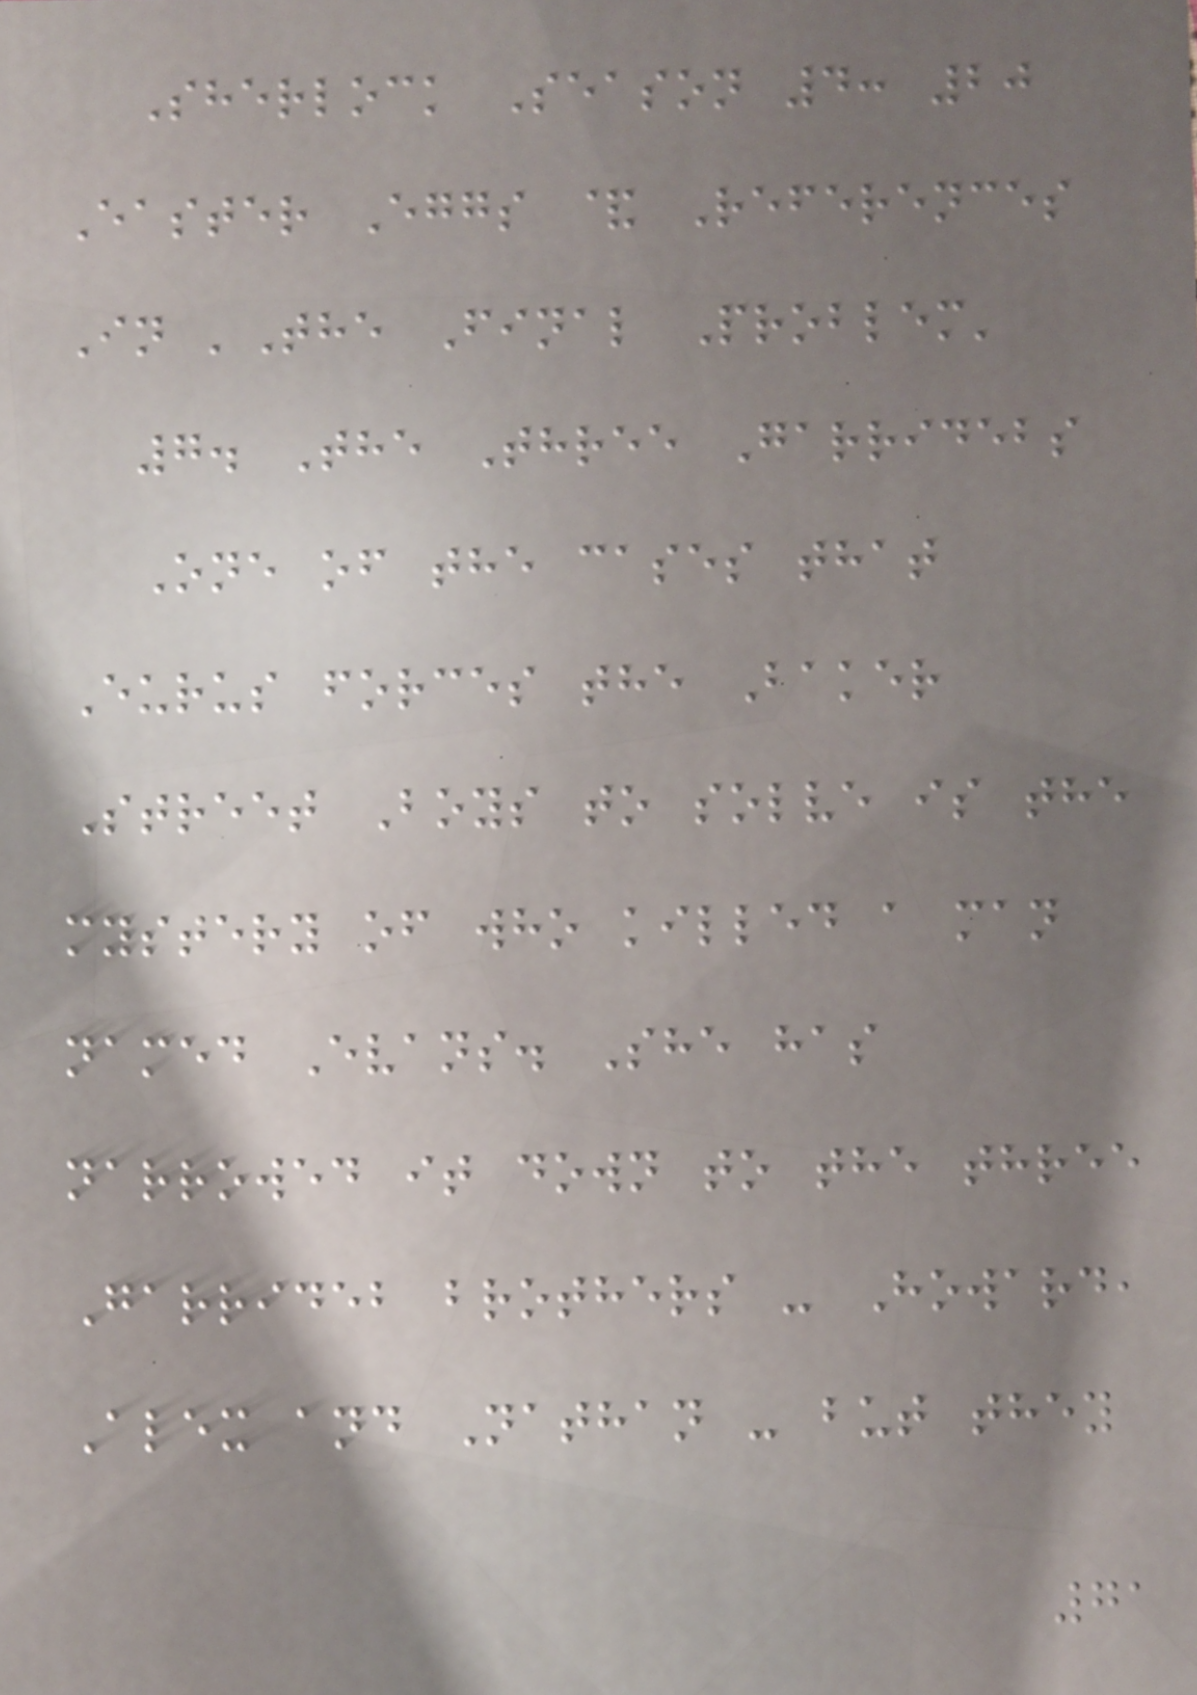Sherlock Season 4: 20
Easter Eggs & References
In 'The Final Problem'
7. The Three Garridebs
One of the cases that
Eurus forces the Baker
Street Boys to solve is the
mystery of who killed a man
named Evans. She has
narrowed it down to the three
Garrideb brothers - Howard,
Alex and Nathan - but they
71
